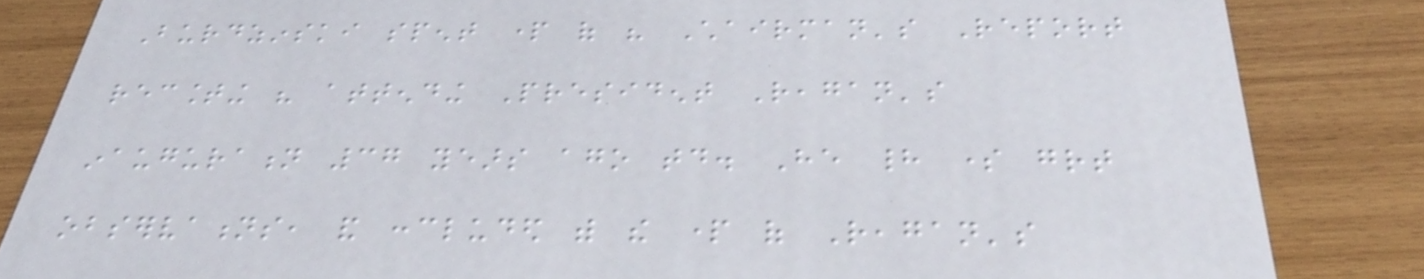Burdzinski spent part of his Chairman's Report
recounting his attending President Reagan's
inauguration 37 years ago today. He had some great
observations, and concluded with the part of Reagan's
